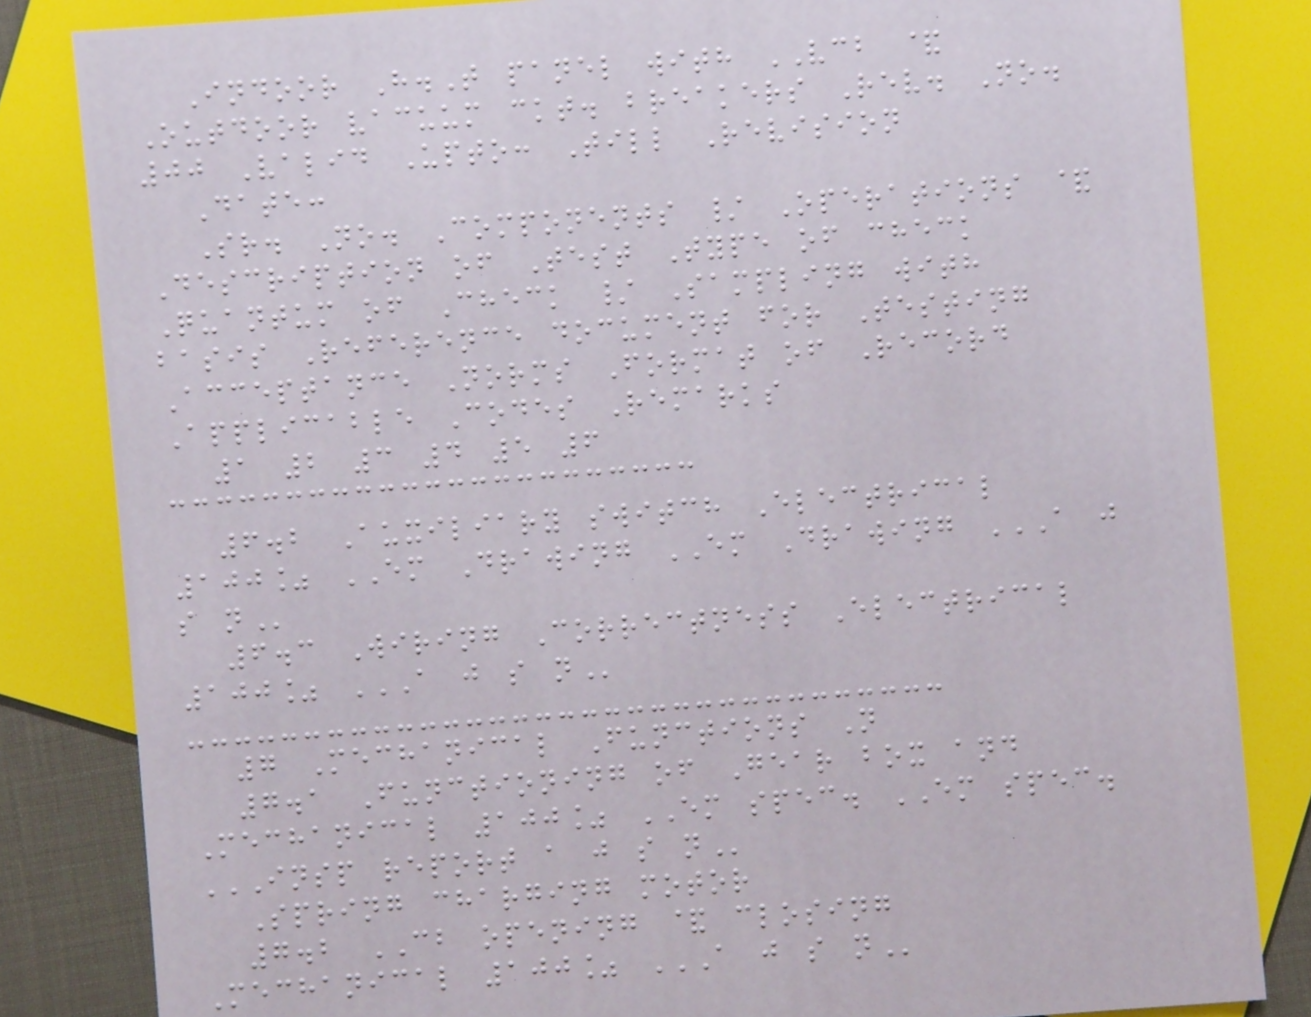Indoor H.T panel with VCB &
Outdoor vacuum ckt. breakers Rev. No.
00 Valid Upto: Till Revision
Date:
Sr. No. Components / Operations &
Description of Test Type of check
Quantum of Check / Sampling with
basis Reference document for Testing
Acceptance Norms Format of Record
Applicable Codes Remarks
1 2 3 4 5 6
6.2 Auxiliary switch Electrical
100% EM Drawing EM Drawing A J
S N
6.3 Wiring Correctness Electrical
100% A J S N
7 Mechanical Functions N
7.1 Functioning of Gear box and
Mechanical 100% EM spec. EM spec.
INSP REPORT A J S N
Spring charging motor
7.2 CB opening & closing
Mechanical 100% A J S N
